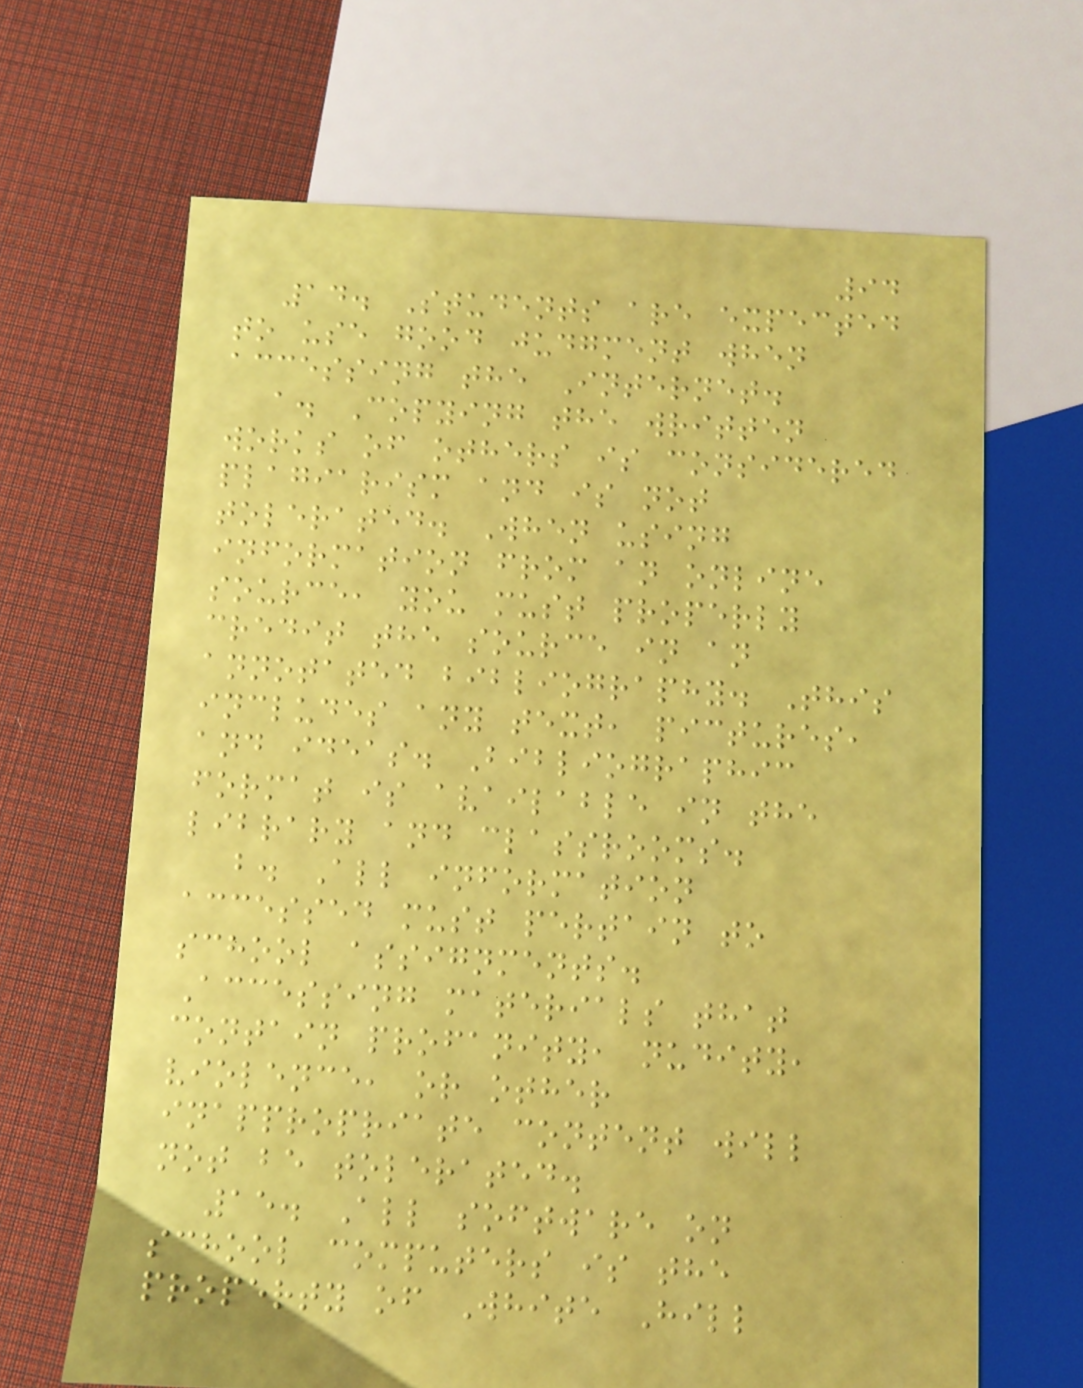94
14. Students are expected
to use good judgment when
accessing the Internet.
a. Copying the written
works of others is considered
plagiarism and is not
tolerated. When using
information from an online
source, you must properly
credit the source in an
annotated bibliography. This
includes any text, pictures,
and ideas. Bibliographic
format is available in the
library and classrooms.
b. All information
accessed must pertain to
school assignments.
Accessing materials that
contain profanity, nudity,
violence, or other
inappropriate content will
not be tolerated.
15. All software on
school computers is the
property of White Hill
